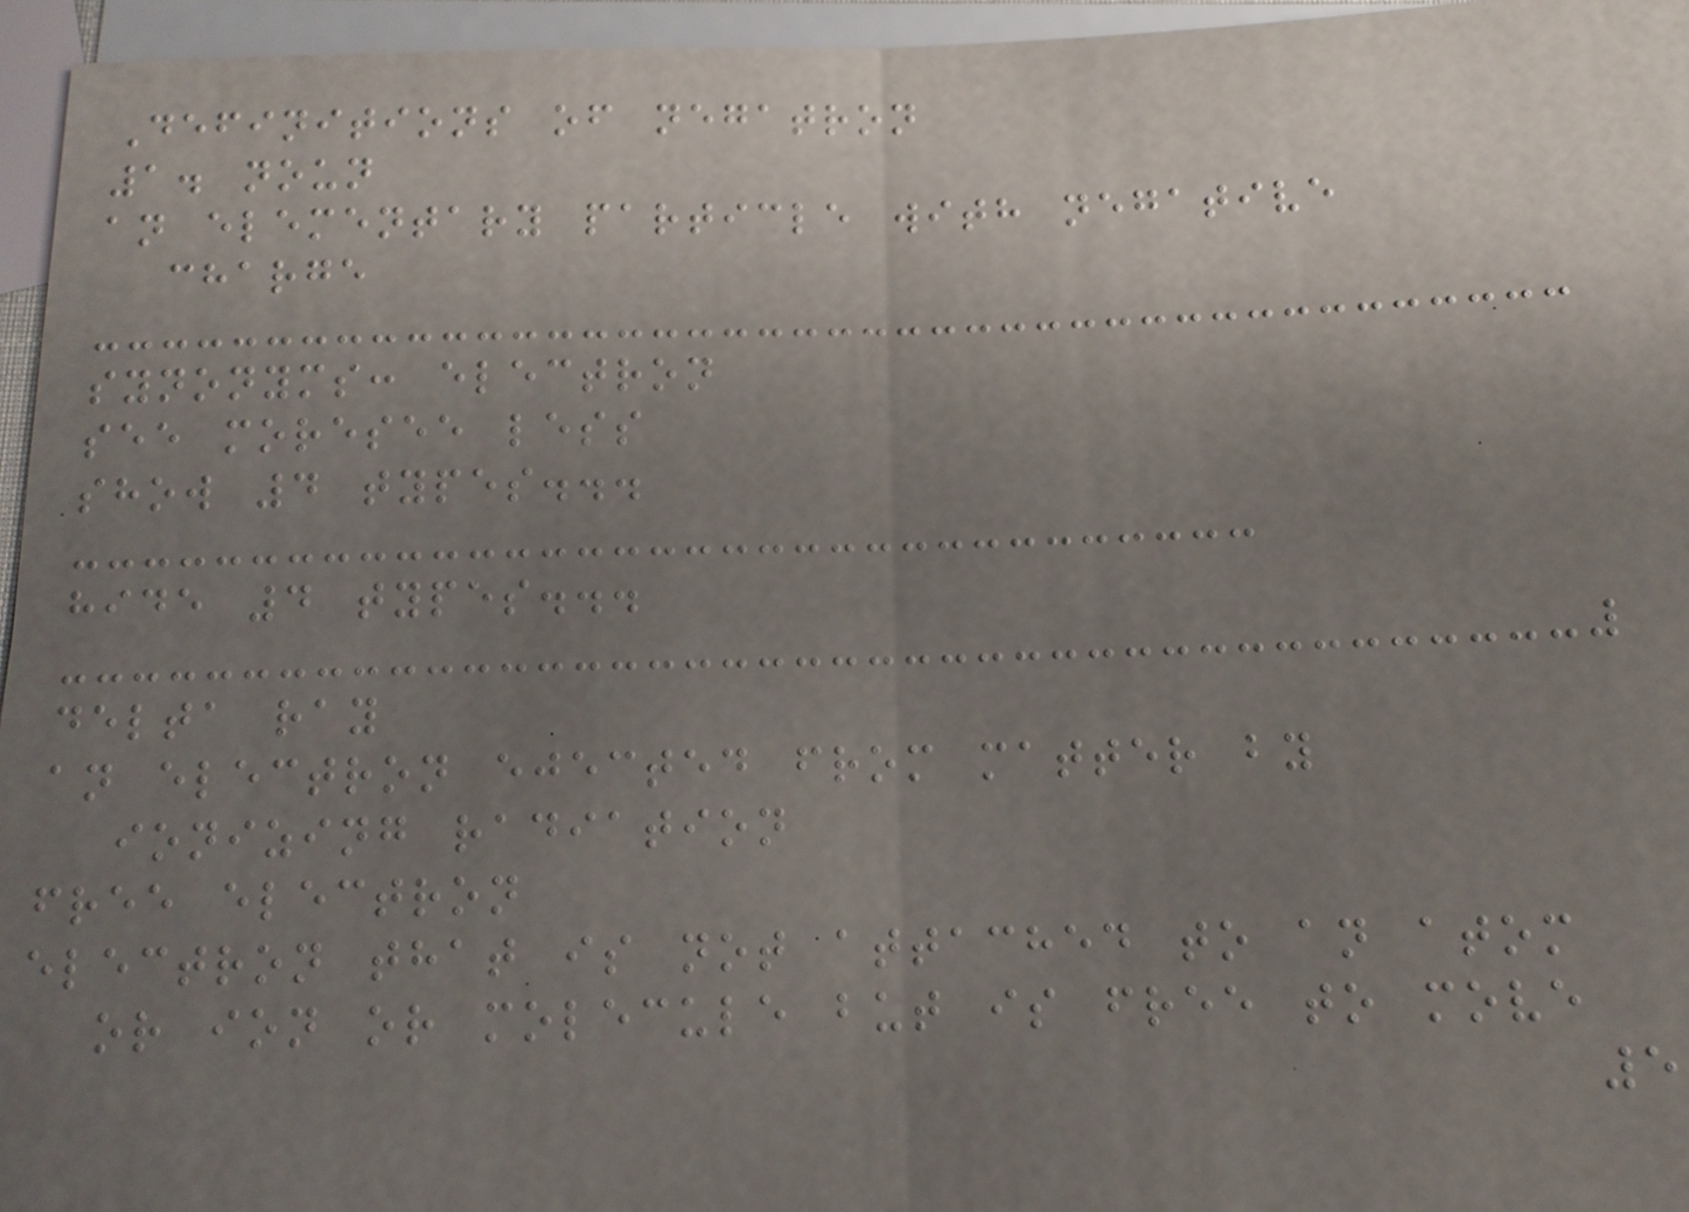Definitions of negatron
1. noun
an elementary particle with negative
charge
synonyms: electron
see moresee less
show 4 types...
hide 4 types...
delta ray
an electron ejected from matter by
ionizing radiation
free electron
electron that is not attached to an atom
or ion or molecule but is free to move
5
